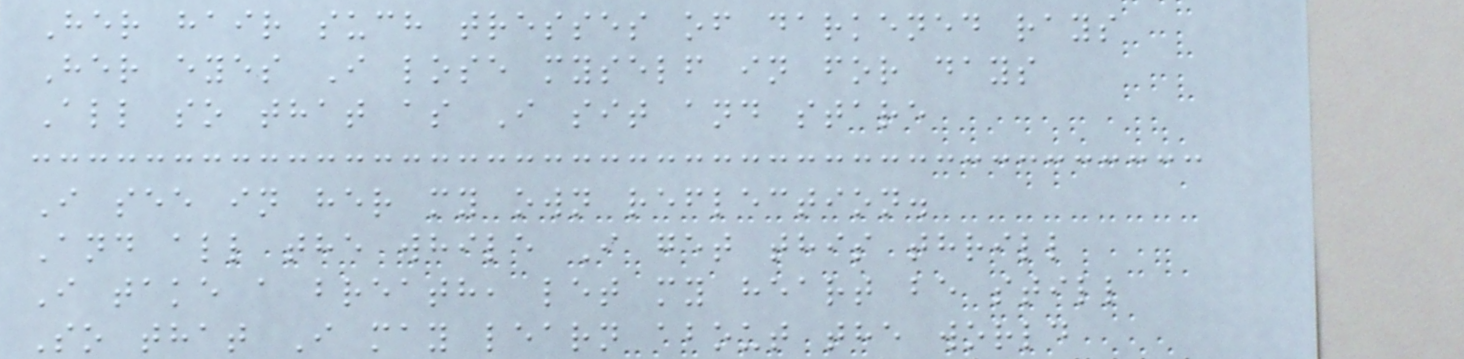Her hair such tresses of darkened rays
Her eyes I lose myself in for days
All so that as I sit and stare
I see in her my own reflection.
And all the while I get this thrill
I take a breath, let my heart be still
So that I may learn about the world
